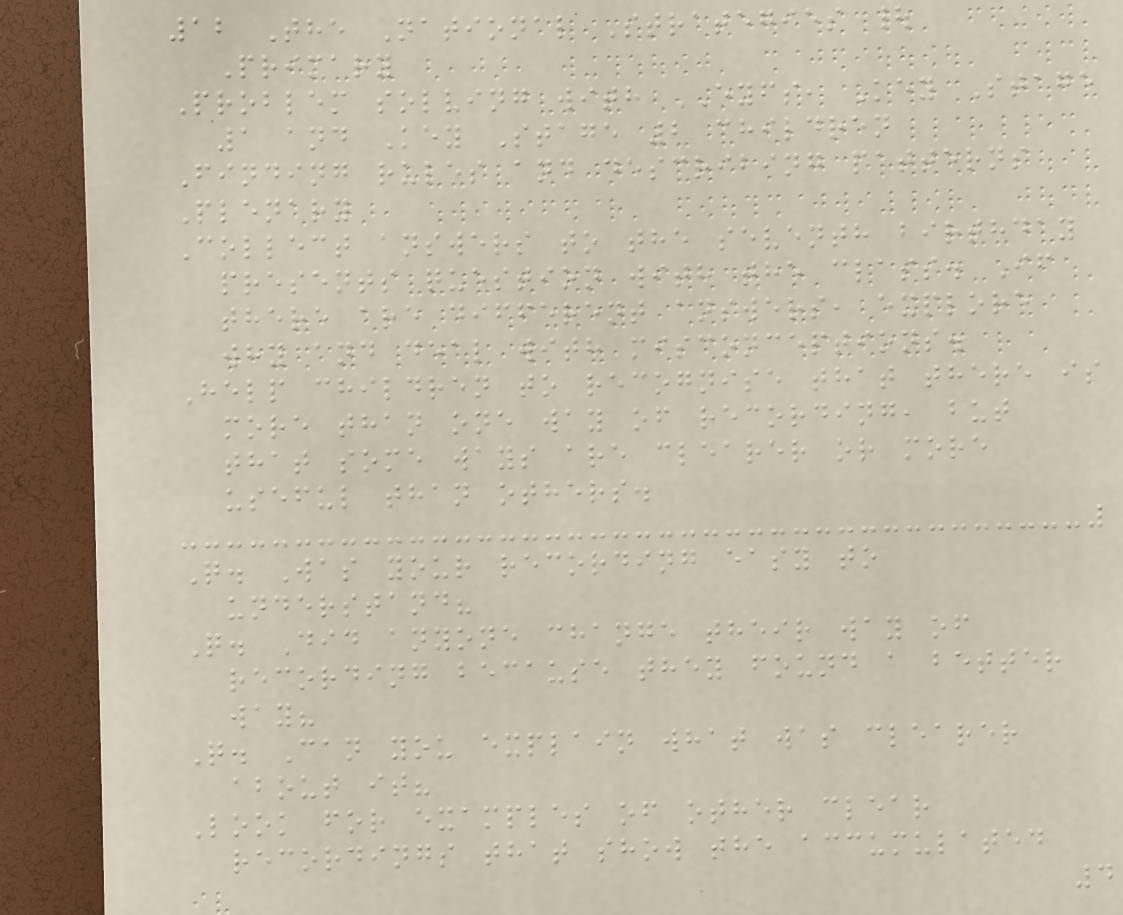12 The National Strategies |
Primary
Problem solving with EYFS, Key Stage
1 and Key Stage 2 children
Finding rules and describing patterns
Plenary
Collect answers to the seventh birthday
presents question with the class. If
there are different answers, explore
why and deal with misconceptions.
Help children to recognise that there is
more than one way of recording, but
that some ways are clearer or more
useful than others.
Q. Was your recording easy to
understand?
Q. Did anyone change their way of
recording because they found a better
way?
Q. Can you explain what was clearer
about it?
Look for examples of other clear
recordings that show the accumulated
4
